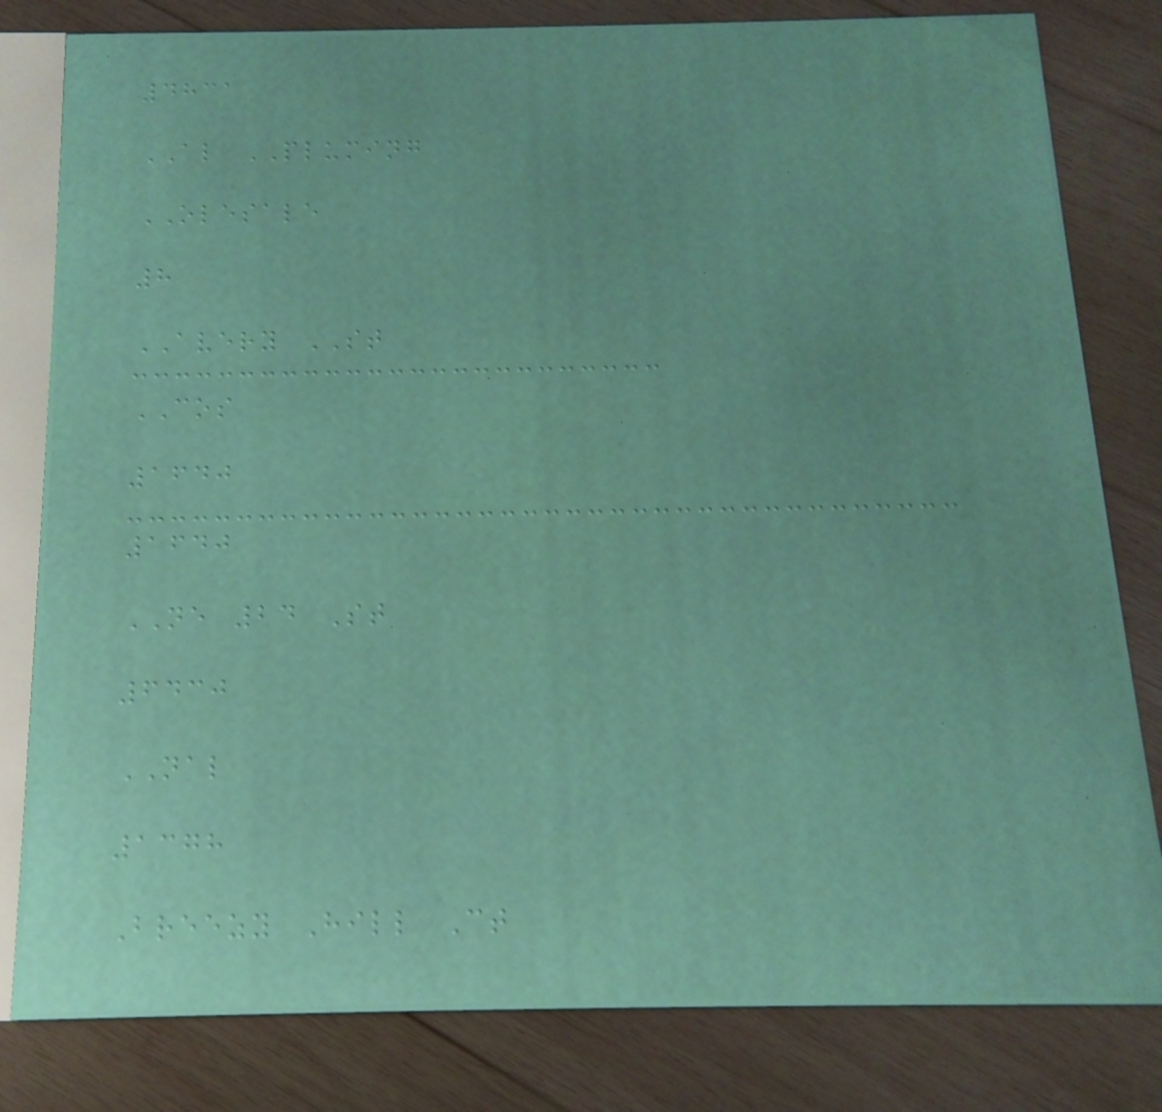4831
AL PLUMING
OLESALE
8
AVERY ST
COS
1640
1640
NE 24 St
6430
NAL
1378
Breezy Hill Ct
